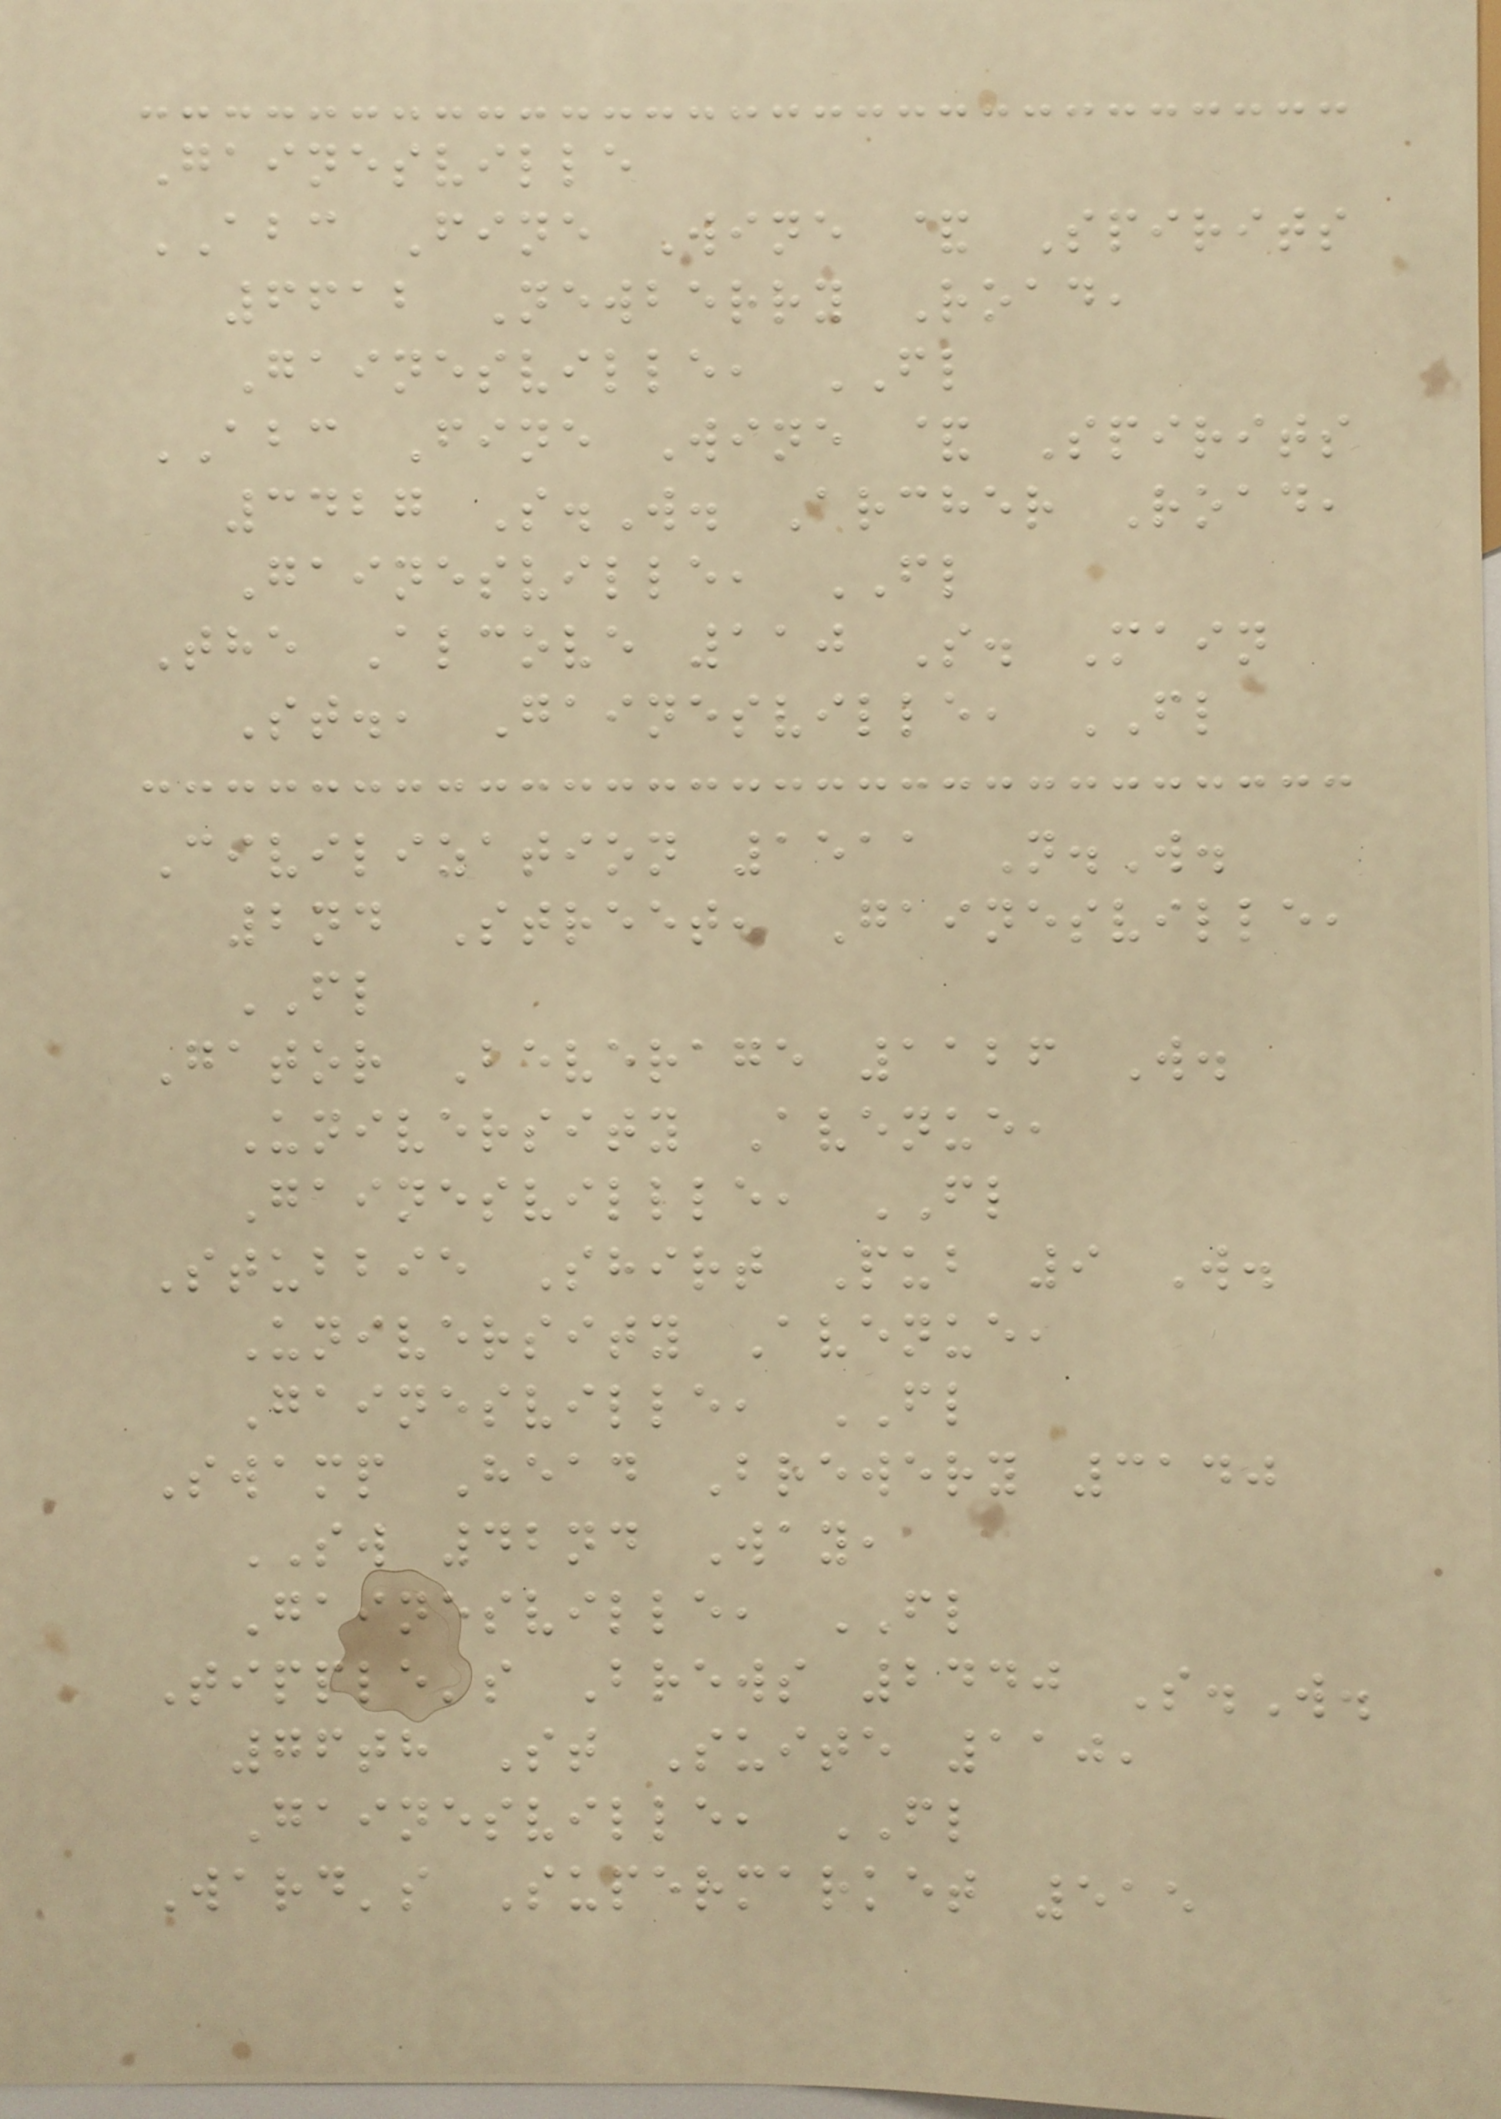Gainesville
ABC Fine Wine & Spirits
6612 Newberry Road,
Gainesville, FL
ABC Fine Wine & Spirits
3427 S.W. Archer Road,
Gainesville, FL
The Alcove 110 S. Main
St., Gainesville, FL
Civilization 1511 N.W.
2nd Street, Gainesville,
FL
Gator Beverage 1126 W.
University Avenue,
Gainesvillle, FL
Stubbie Shirt Pub 9 W.
University Avenue,
Gainesville, FL
Swamp Head Brewery 3140
SW 42nd Way,
Gainesville, FL
Tipple's Brews 2440 S.W.
76th St Suite 110,
Gainesville, FL
Ward's Supermarket 515
